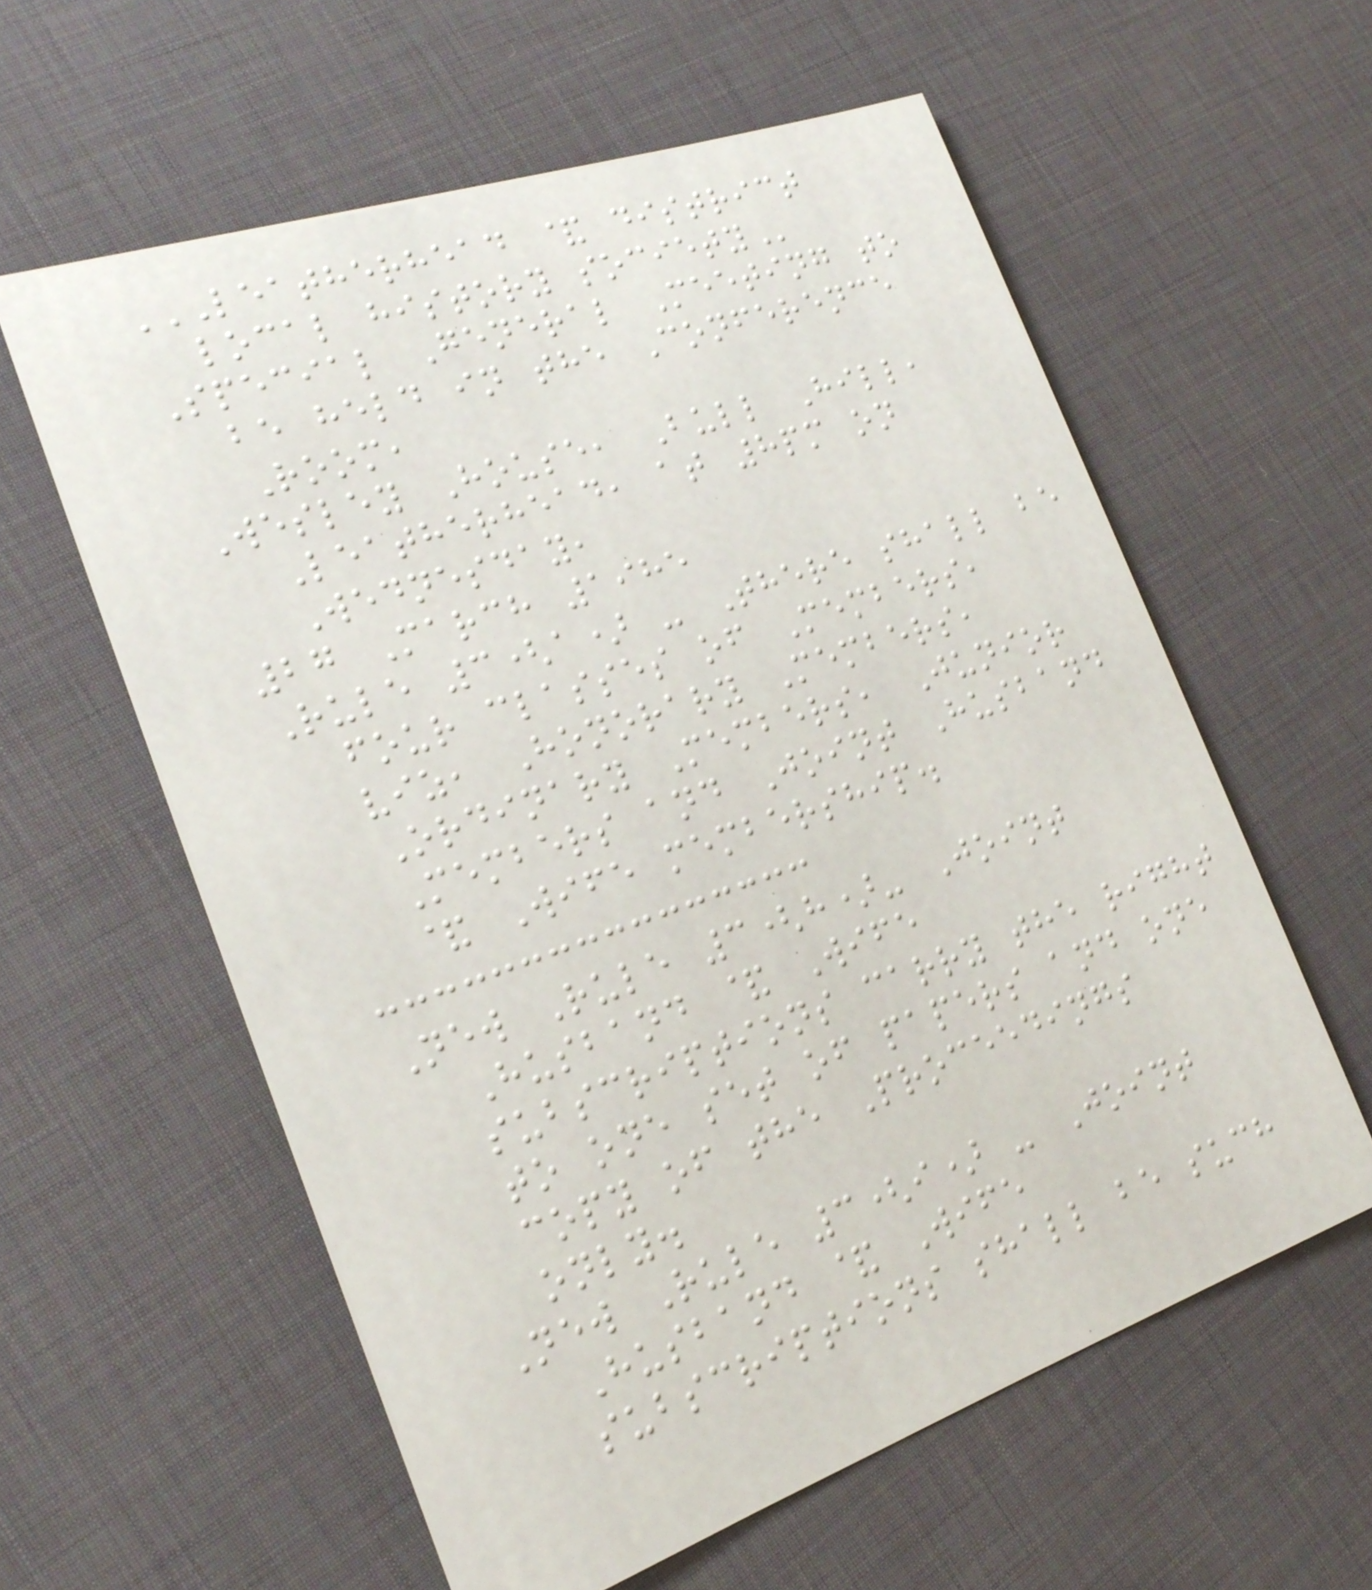LEATHERHEAD & DISTRICT
LOCAL HISTORY SOCIETY
Special General Meeting to
be held in the Conference
Room,
Wesley House, Bull Hill,
Leatherhead, at 8pm on
Wednesday,
27 March 1985
Rule 3(a) - There shall be
four classes of Members,
viz, Honorary Members,
Ordinary Members, Junior
Members and Joint Husband
& Wife membership.
New Rule 3(h)- Joint
Husband & Wife
subscriptions carry the right
to one set of papers and one
copy of the Proceedings
only.
New Rule 3(i) - Joint
Husband & Wife
subscriptions shall be such
